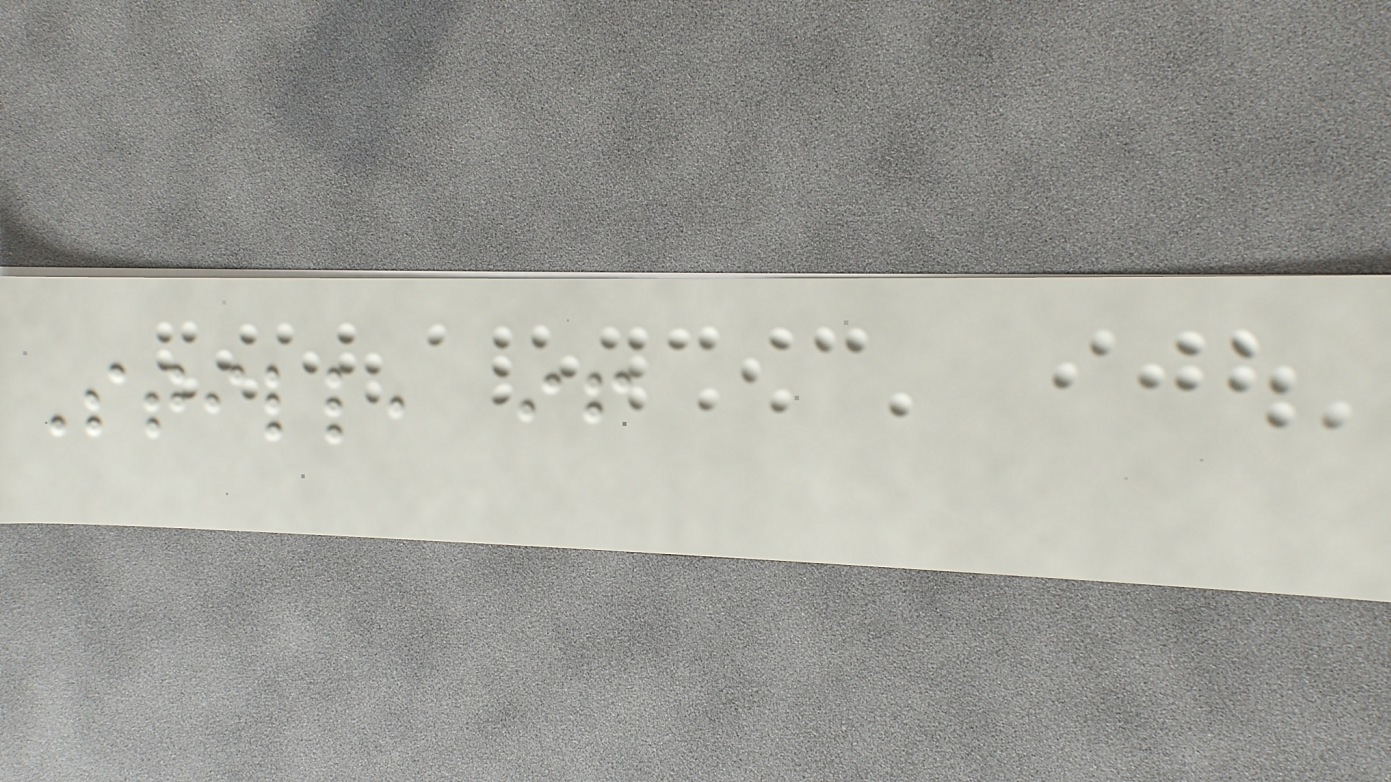Still, if
